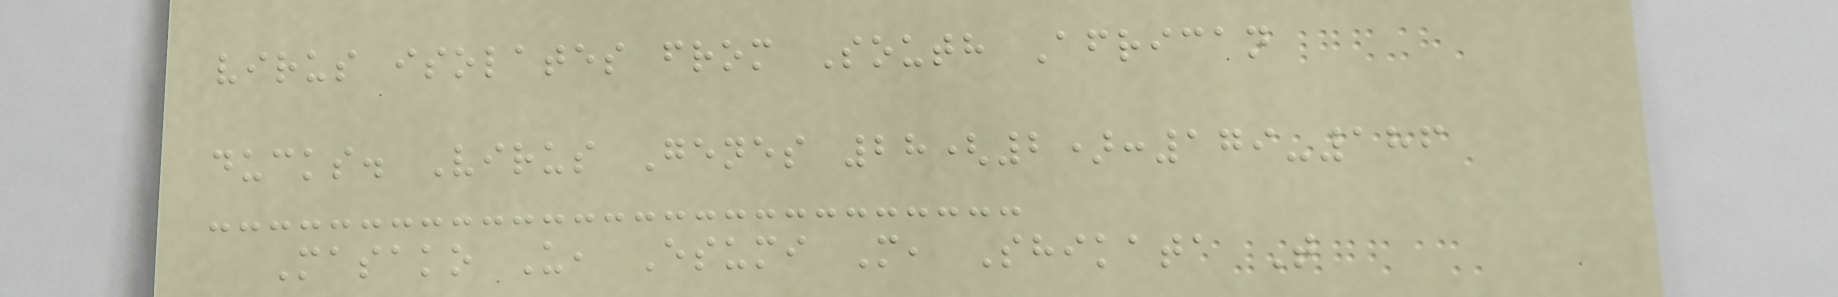virus isolates from South African
ducks. Virus Genes 28(2):179-186
Masako U, Esumi M, Shikata T
